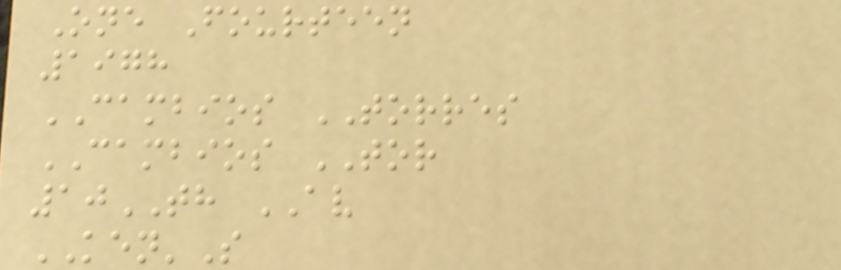One Fourteen
1978
CAMBIOS TORRES
CAMBIOS TOR
10TH AV
KEN'S
